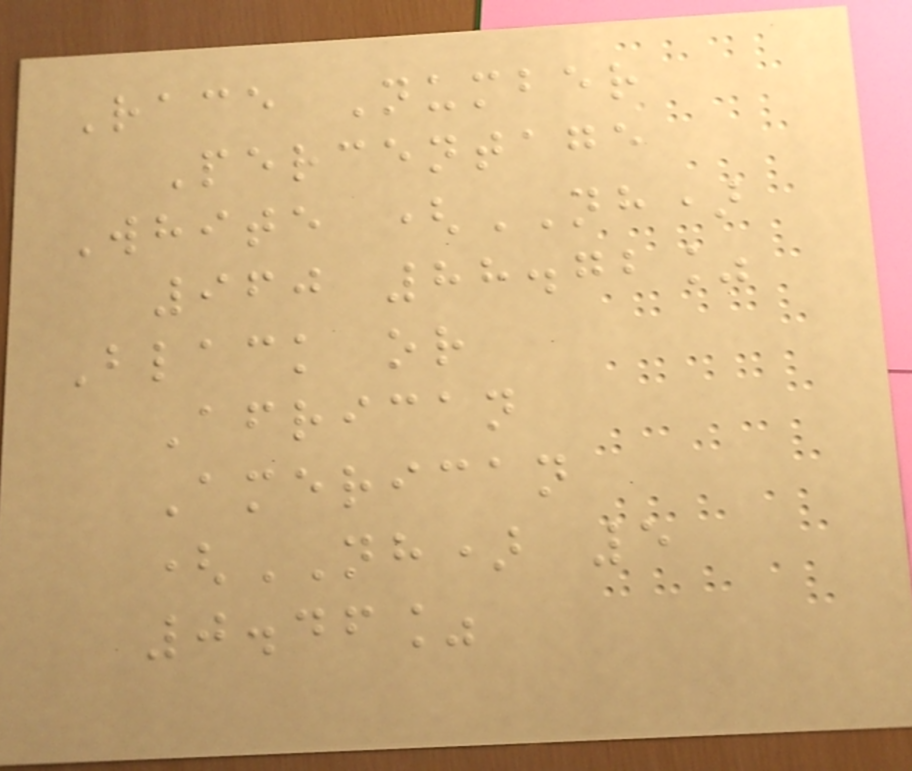Race Number
Percentage
White (NH)
960 88.72%
Black or
African
American
(NH) 5
0.46%
